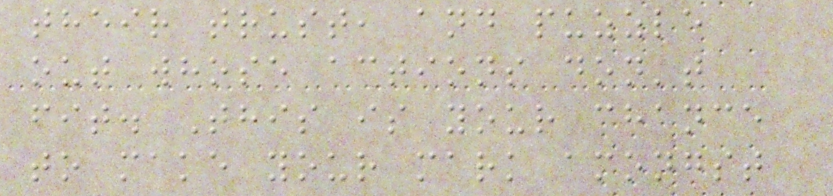their trust, and puzzle
out whose actions don't
fit. This is your chance
to make your mark amongst
